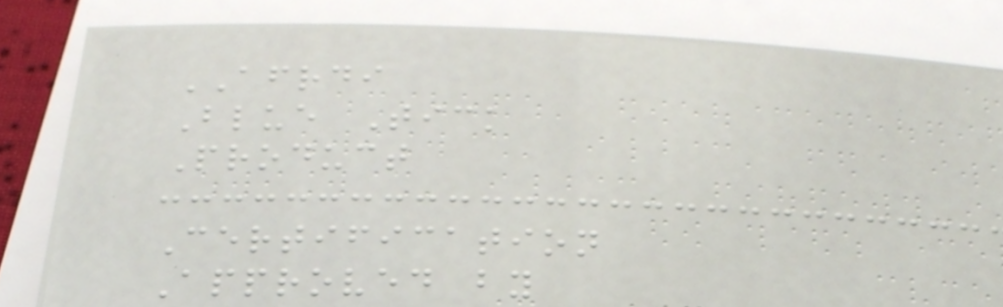AFRDI
Blue Tick
Product
Certification
Approved by
